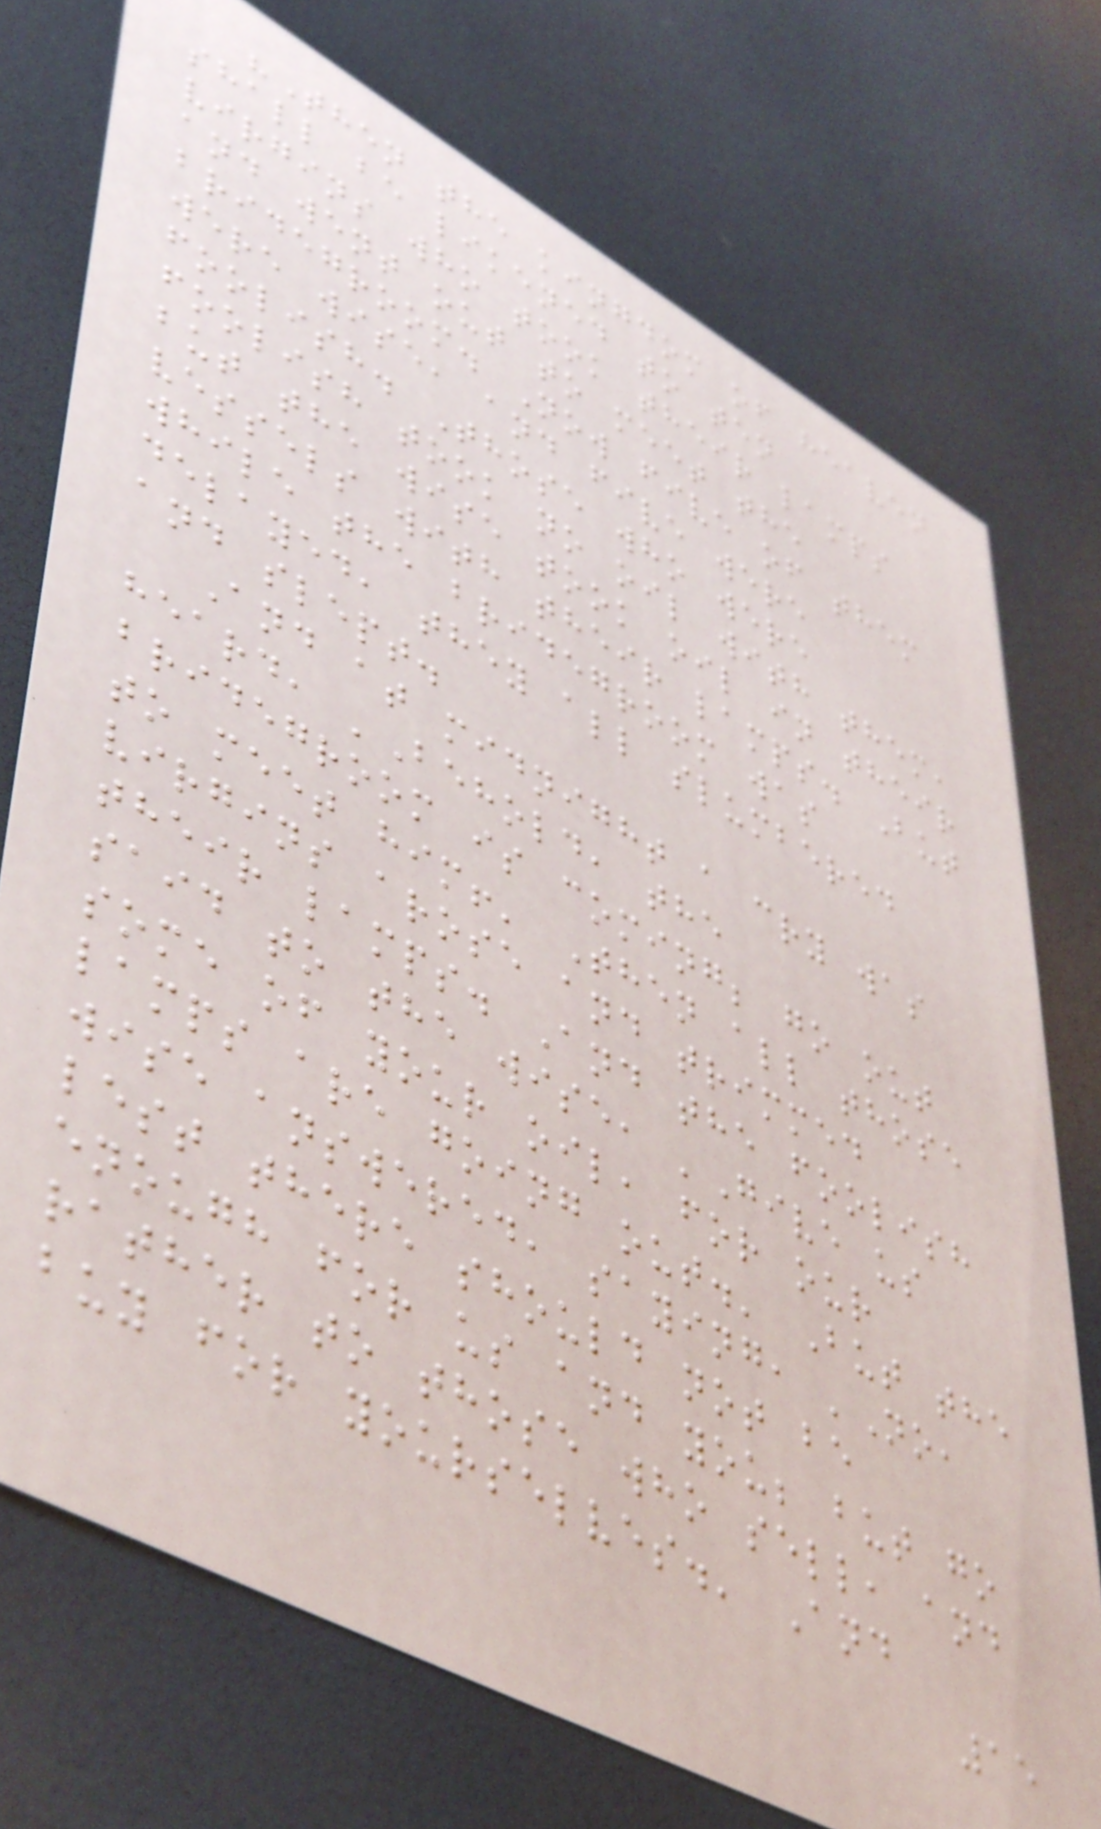"Then the kingdom of heaven
shall be likened to ten
virgins who took their lamps
and went out to meet the
bridegroom. Now five of them
were wise, and five were
foolish. Those who were
foolish took no oil with them,
but the wise took oil in their
vessels with their lamps. But
while the bridegroom was
delayed, they all slumbered
and slept.
And at midnight a cry was
heard, 'Behold, the
bridegroom is coming; go out
to meet him!' Then all those
virgins arose and trimmed
their lamps. And the foolish
said to the wise, 'Give us
some of your oil, for our
lamps are going out.' But the
wise answered, saying, 'No,
lest there should not be
enough for us and you; but go
rather to those who sell, and
buy for yourselves.' And
15
